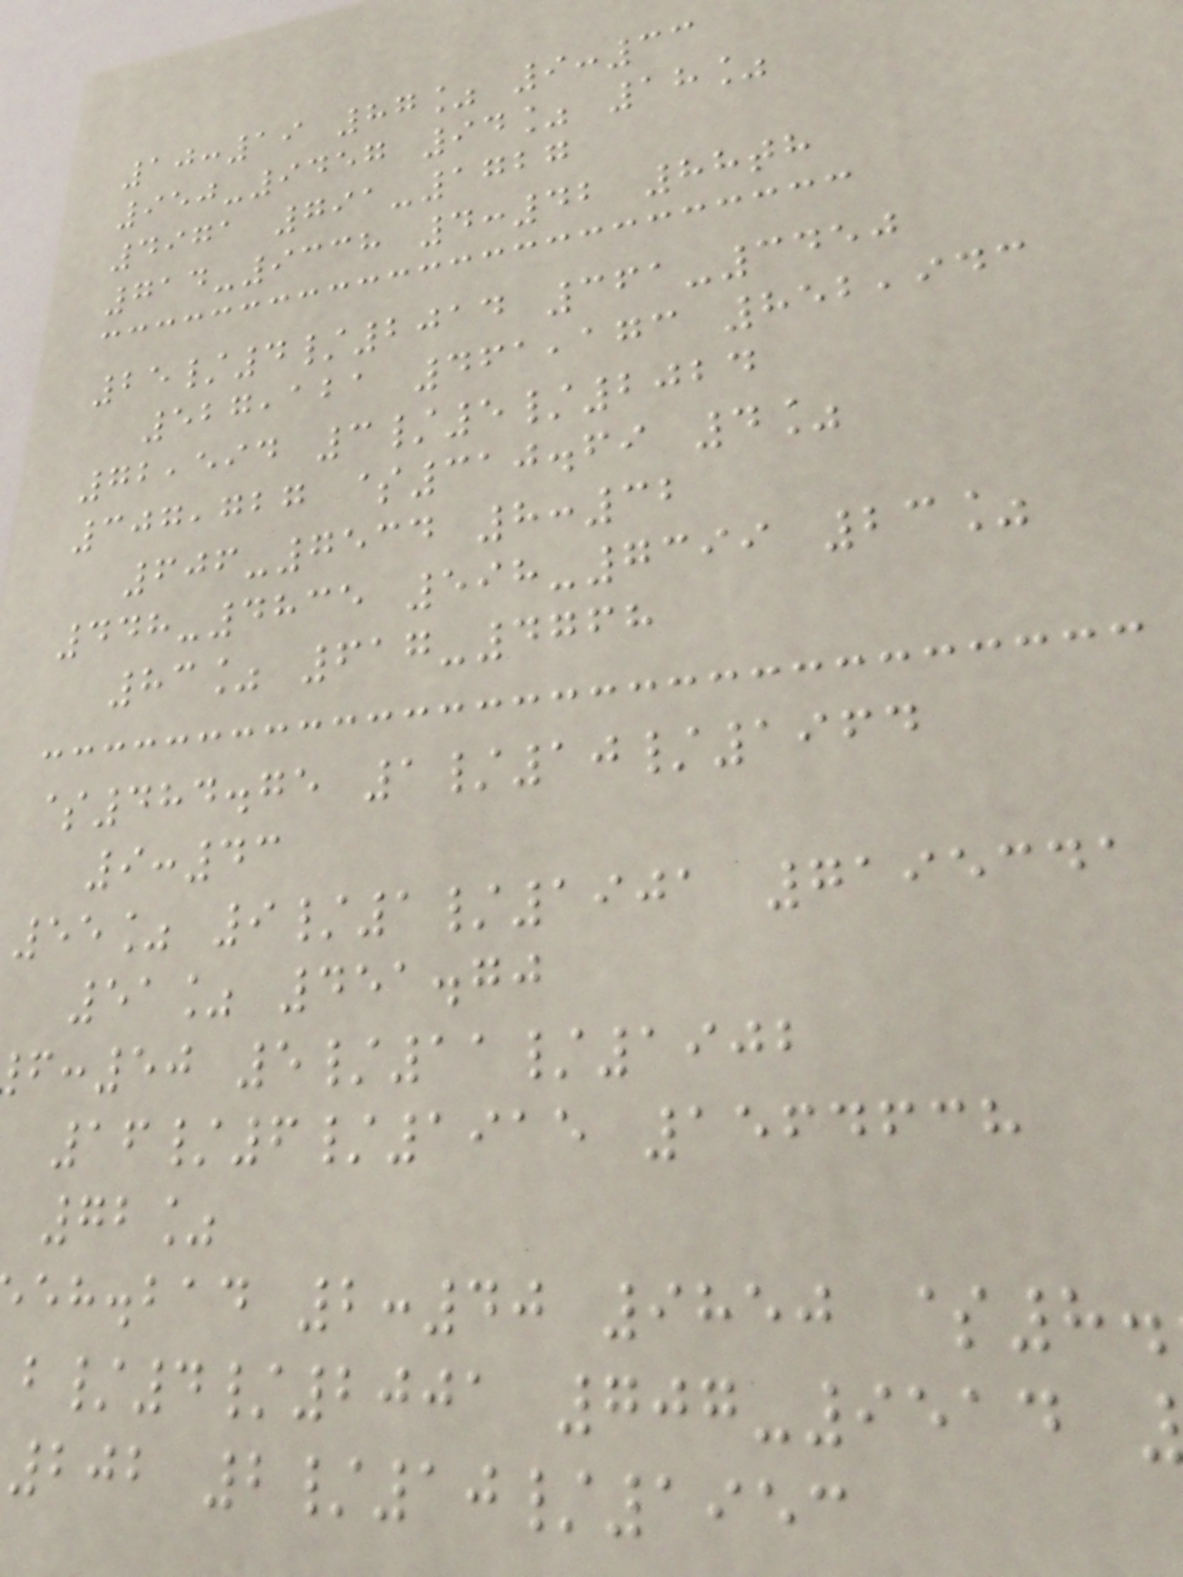10:19 87% 9:33
950-9457 94% 18%
4971 791-1727
714-9338 4:42 88th
25/4/2014 361-3450
527,121 461,173 852,943
72,594 3/5/2024
307,727 $310.69 4%
606-7534 8:32
448-4835 598-7399 23%
83% 617-4768
$484.75 1/10/1964
9:43
55% 9/1/1901 7195341
51% 451.70
:50 5/11/1902
16/6/1915 1564638
72%
eh.bad 2:40 9850 $8.
/4/2001 707-9514
202 2/10/1953
